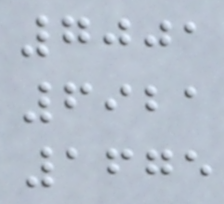7001
6921
1675
